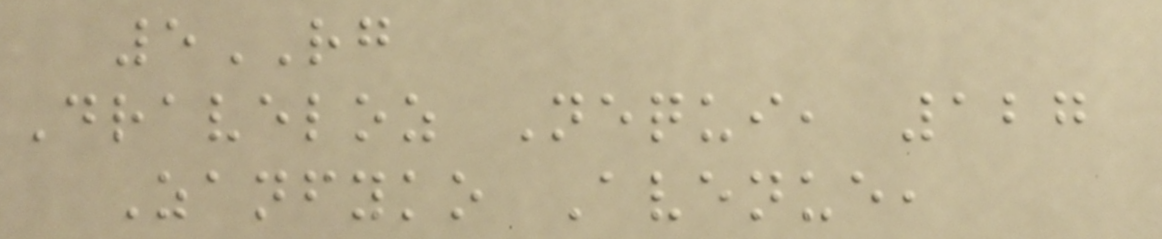5RG
Draveloz Nequi, 127
Zanfyko Avenue,
